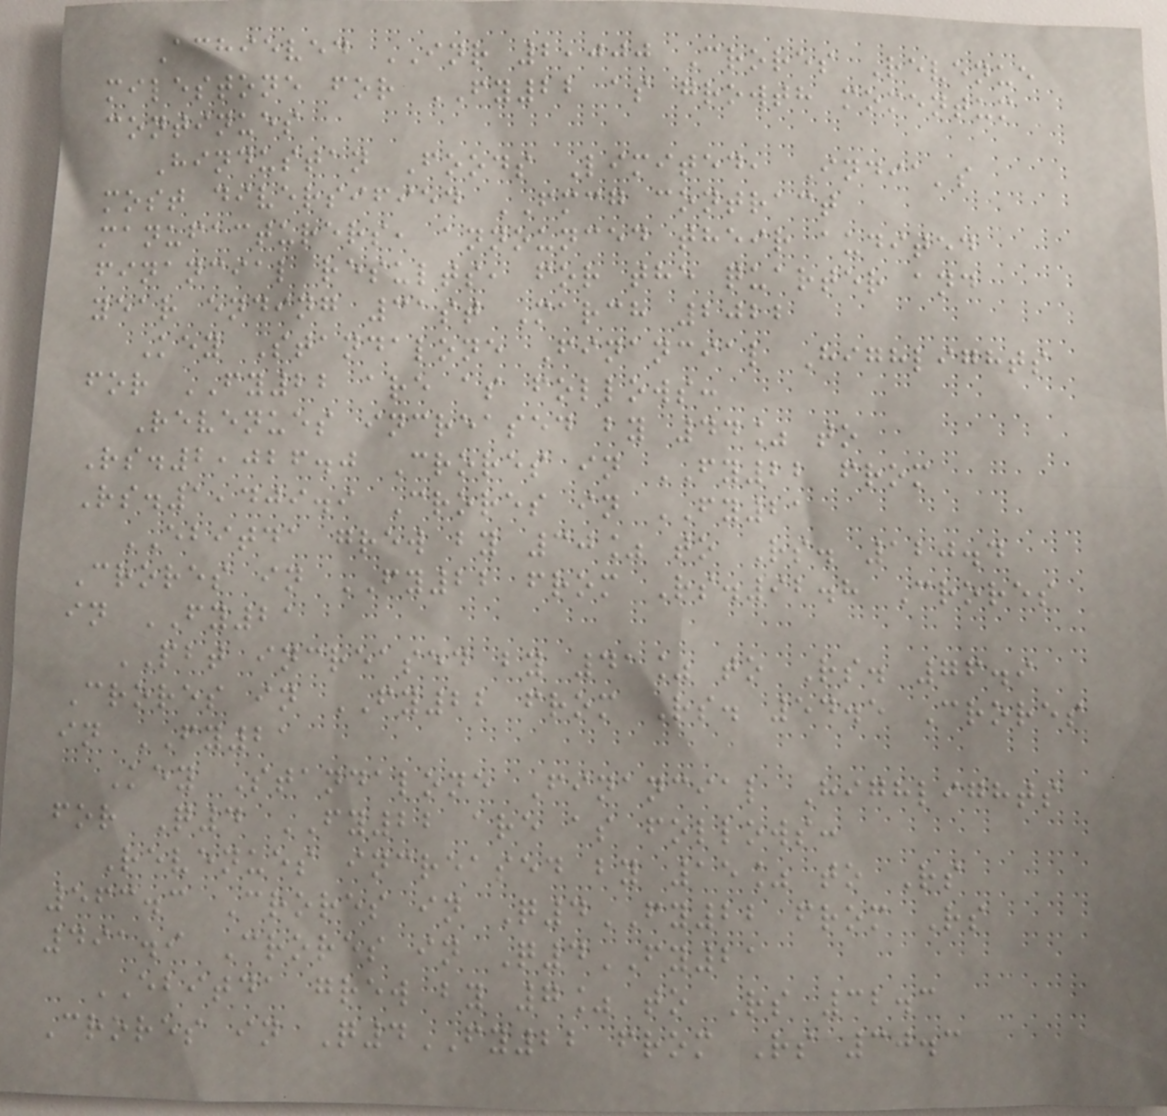Achieved INR 2,000 Crores Revenue
milestone for FY22 as growth momentum
continues
Hindustan Foods Limited, India's
most diversified FMCG contract
manufacturers, announced their audited
financial results, for the quarter and
year ending 31st March 2022
Key Standalone Financial Highlights
for FY22 are as follows:
Revenues increased by 44% to
Rs.2,026.0 Crores in FY22 from
Rs.1,409.9 Crores in FY21
EBITDA grew by 30% to Rs. 120.4
Crores in FY22 from Rs.92.8 Crores
in FY21
PBT increased by 41% to Rs. 76.9
Crores in FY22 from Rs. 54.5 Crores
in FY21
Key Standalone Financial Highlights
for Q4 FY22 are as follows:
Revenues increased by 15% to Rs
563.3 Crores in Q4FY22 from Rs
491.9 Crores in Q4FY21
EBITDA grew by 7% to Rs 32.3
Crores in Q4FY22 from Rs 30.3
